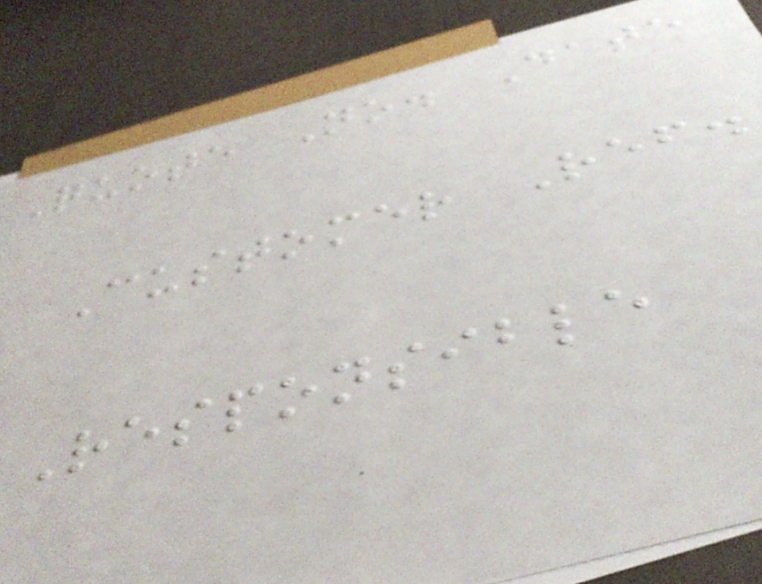Quote No. Date
Customer Ref.
Responsible
